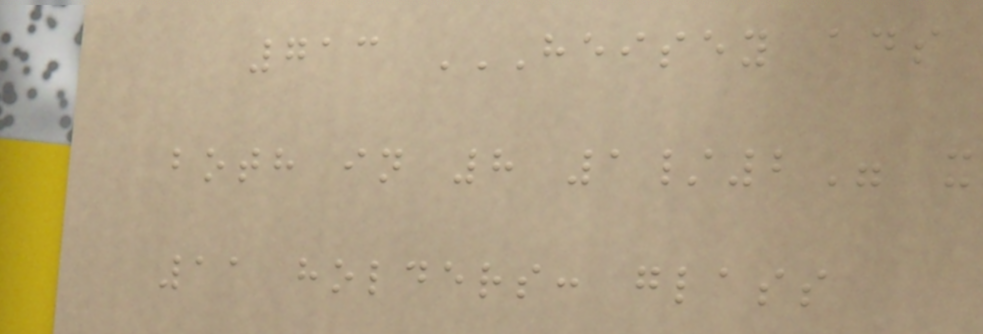713 HEISEY ADS
BOTH IN 8 1/2" X
11 HOLDERS: GLASS
